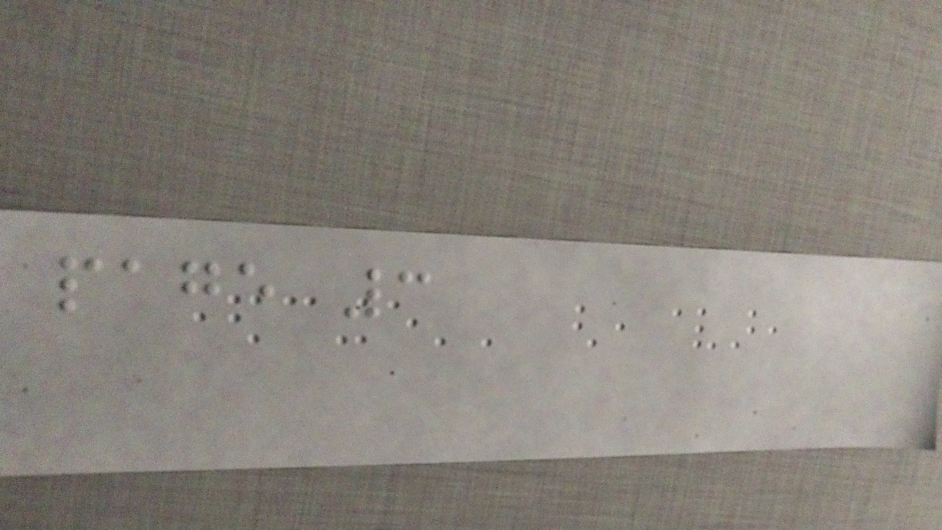page 3
